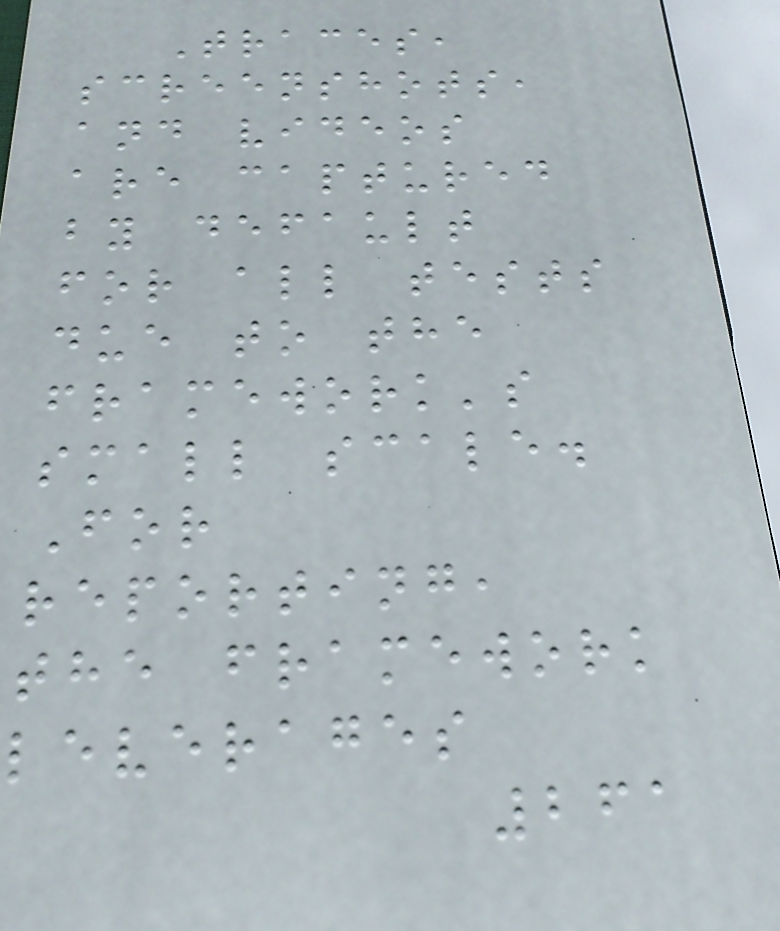Traces,
screenshots,
and videos
are captured
by default
for all tests
due to the
framework's
small scale.
For
reporting,
the framework
leverages
261
